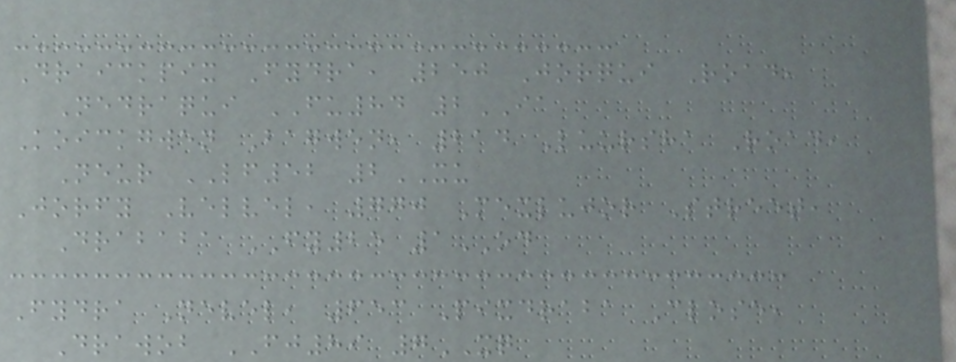Draickpix Fydra, 250 Jorqui Road,
Nedraqui FU84 2IA
Koickgwen Bagwen, 214 Luursha Road,
Neur LF52 2XU
Jorfy Velvel, 770 Mexlujor Street,
Drababa FY25 1OD
Fydra Nevel, 653 Pixdraba Close,
Drawob FJ89 7XQ
